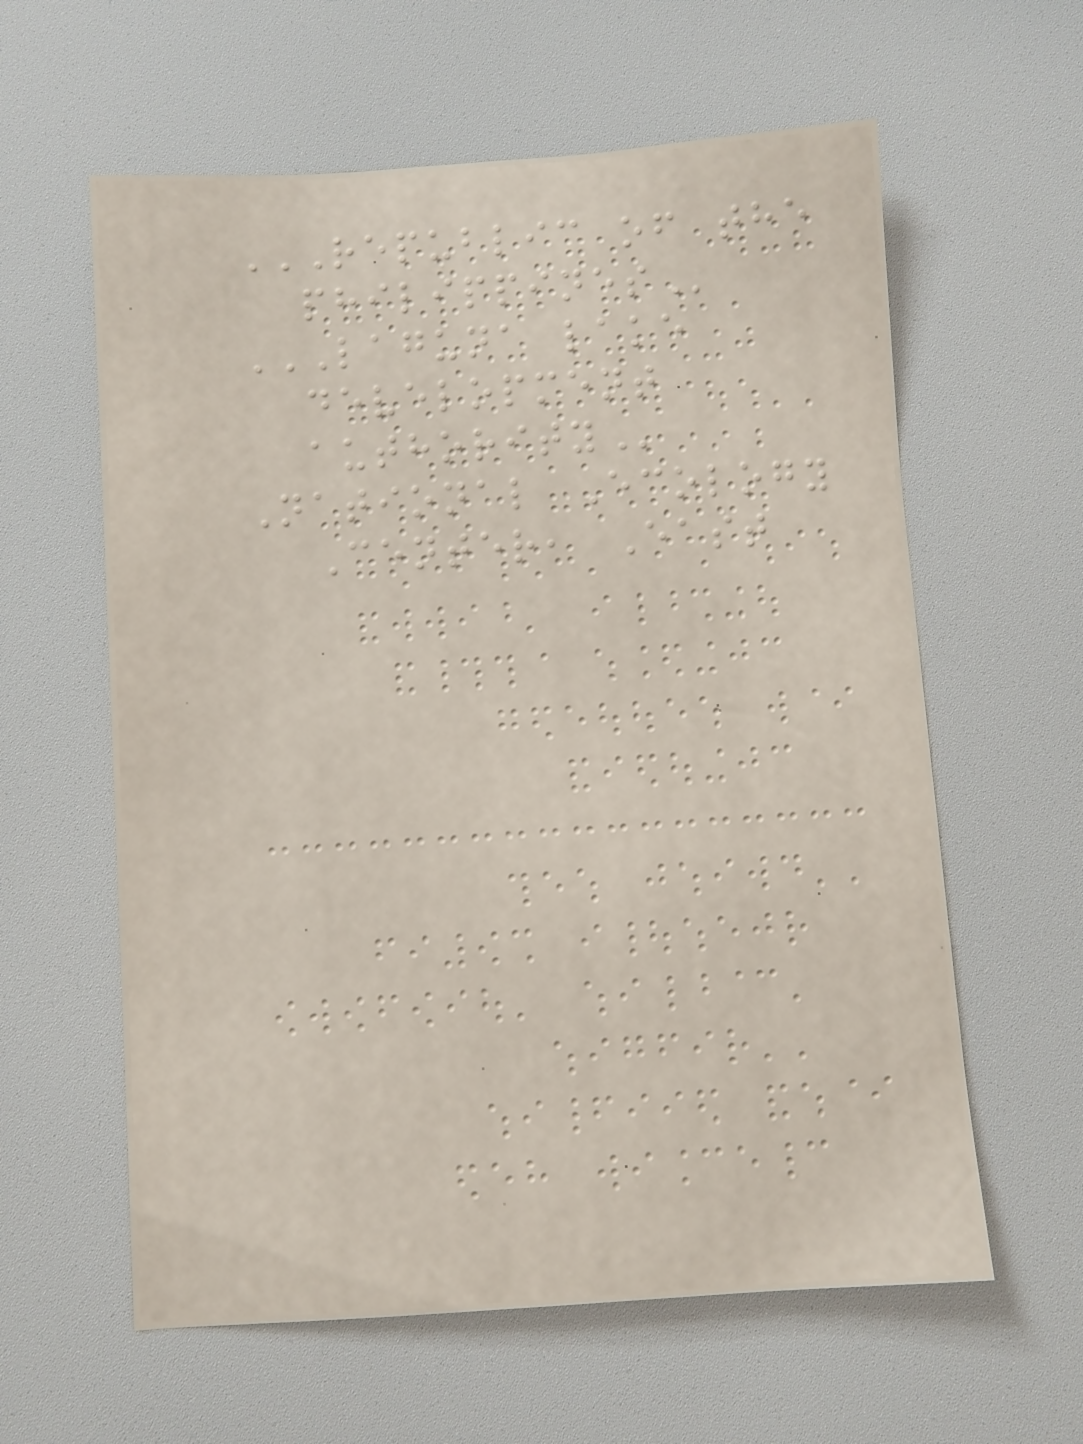REPUBLIC OF THE
PHILIPPINES
LAGUNA LAKE
DEVELOPMENT
AUTHORITY
National Ecology
Center, East
